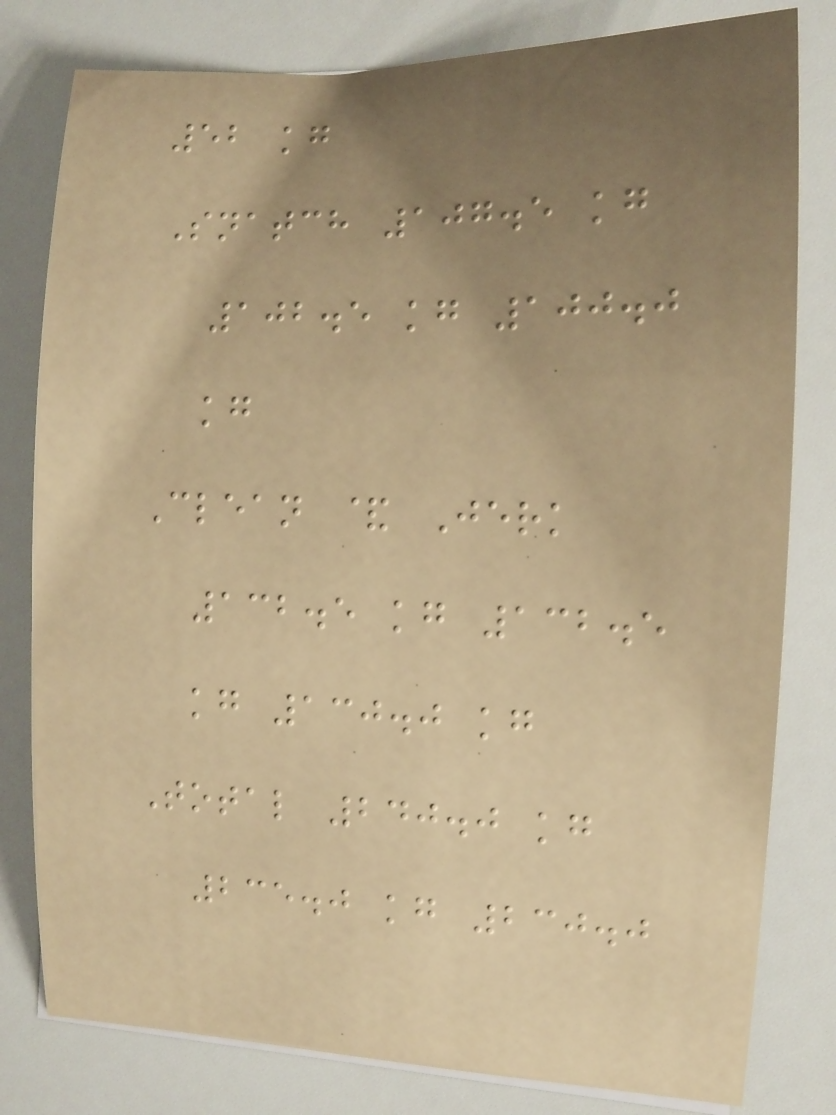52 kg
Snatch 107.5 kg
102.5 kg 100.0
kg
Clean & Jerk
132.5 kg 132.5
kg 130.0 kg
Total 240.0 kg
235.0 kg 230.0
